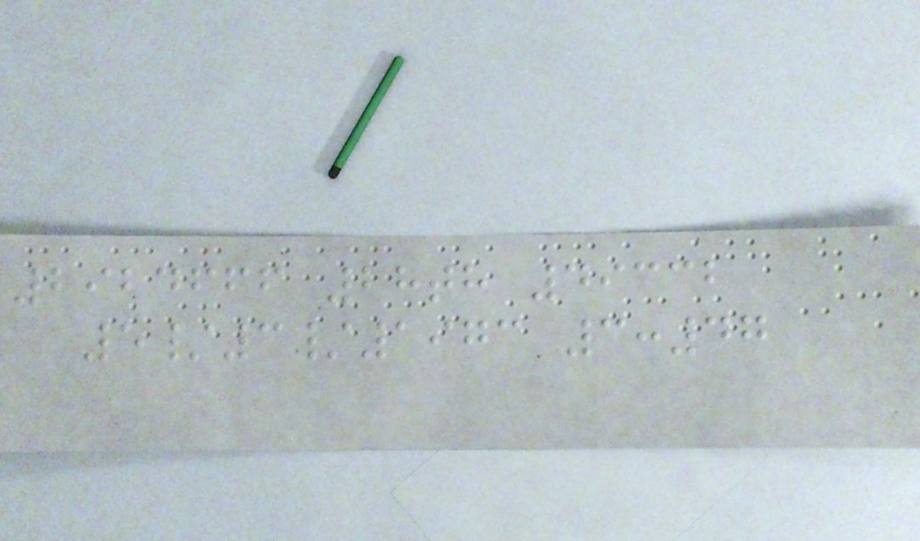2924666 28th 49332
5/3/1973 3:47
